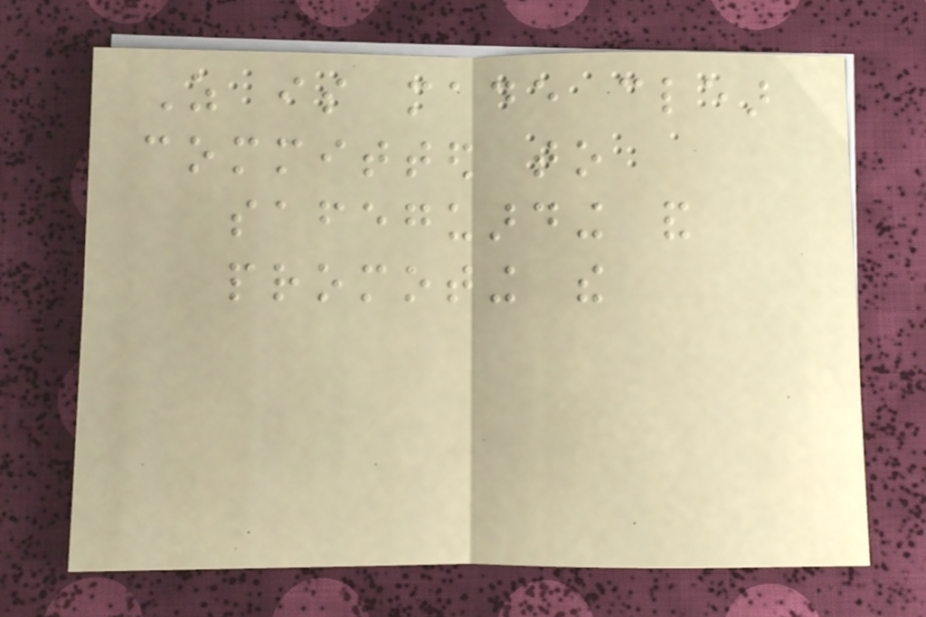As is made clear
committed to
safeguarding and
promoting the
